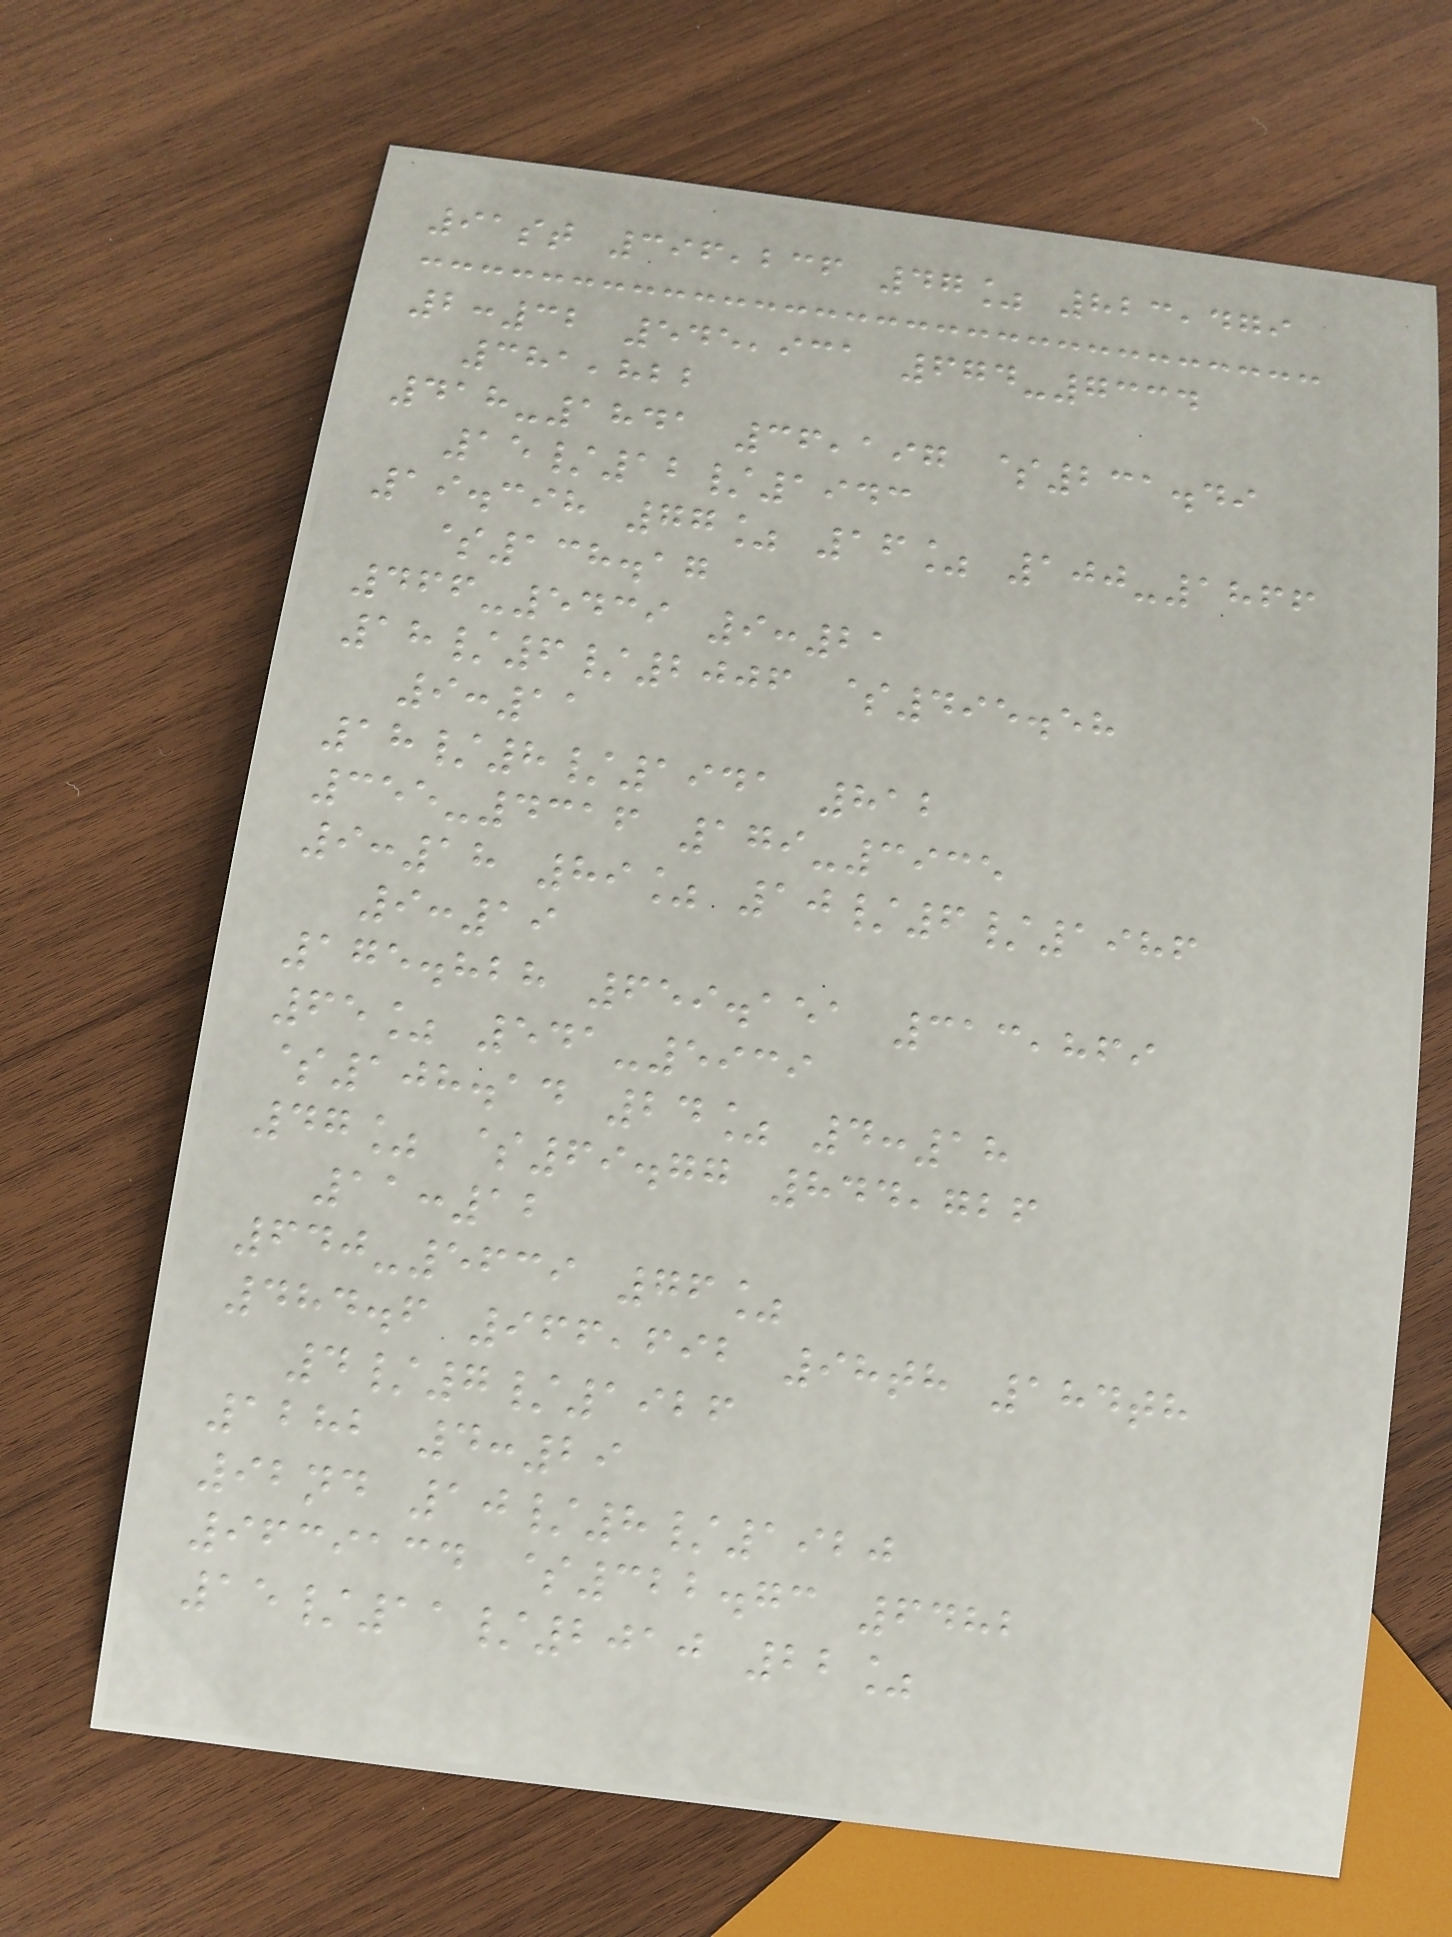91st 396,236 47% 823,479
2:32 545,931 674-7334
381,822
418-1841 36,197 $231.49
15/12/1943
19.398 77% 16% 100-1866
$138.17
466-5439 9:21
18/6/2006 $495.58
9:11
18/8/1941 812
355-4316 179-3935
9:18 89% 10/6/1986
9:19
175.828 659.151 313,869
65% 541-5939
$108.14 24% 4:18
47% $69.77 844,726
11:12
640-5639 76%
484.6 966,692 98th 184th
4/7/1926
1282 4:29
92nd 10/8/1920
9639134 $322.73 6482
15/11/2010 22%
